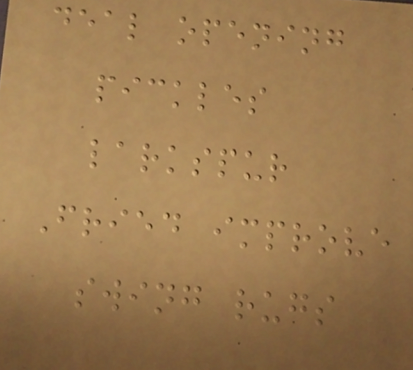deal opening
pickles
larkspur
Fried improve
swing rugs
